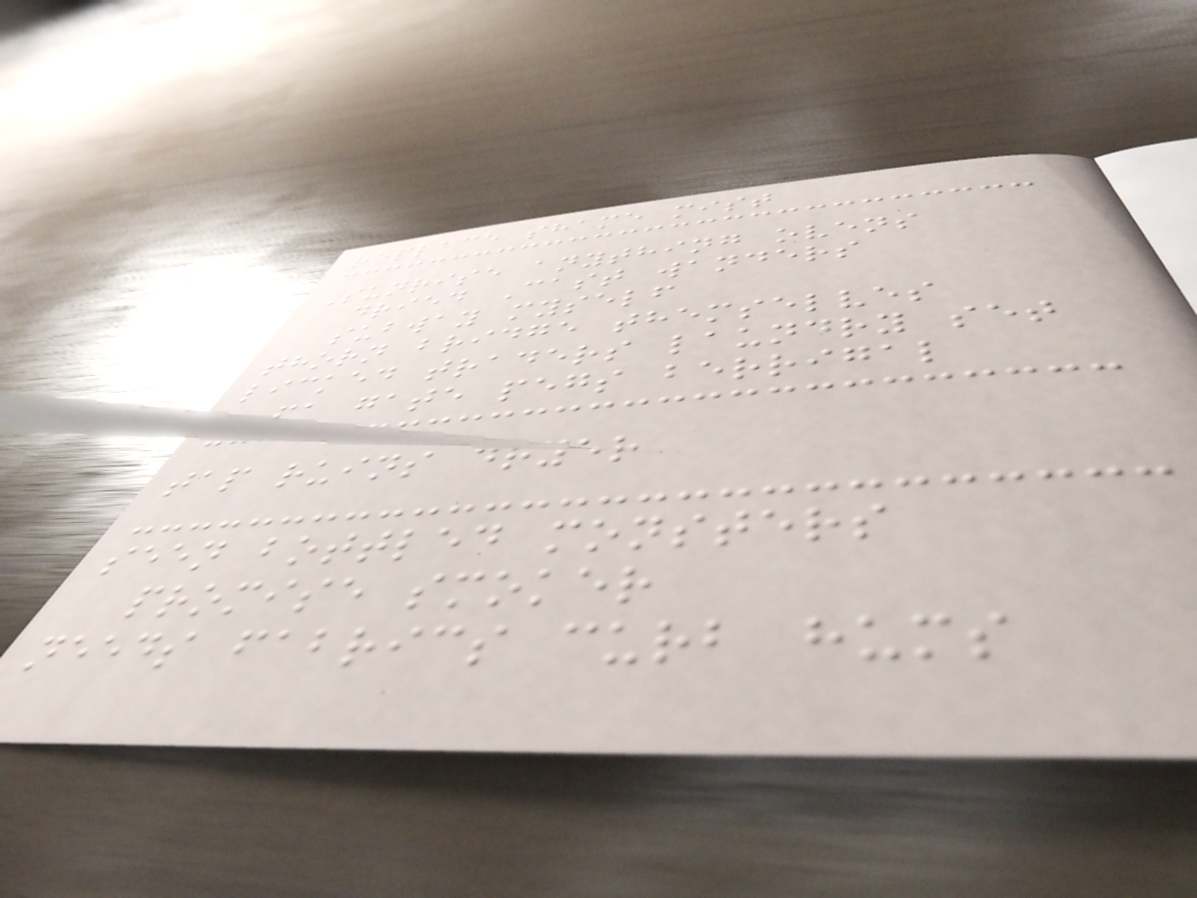replace shame mist
Sunrise anything ovens
dried Cast wanders
subway myself
thorn bridge themselves
licked traders laundry set
pa gate pegs berrigal
tap ruins dryer
seen bottled monsters
promise smoker
needs fabrics curb hums
